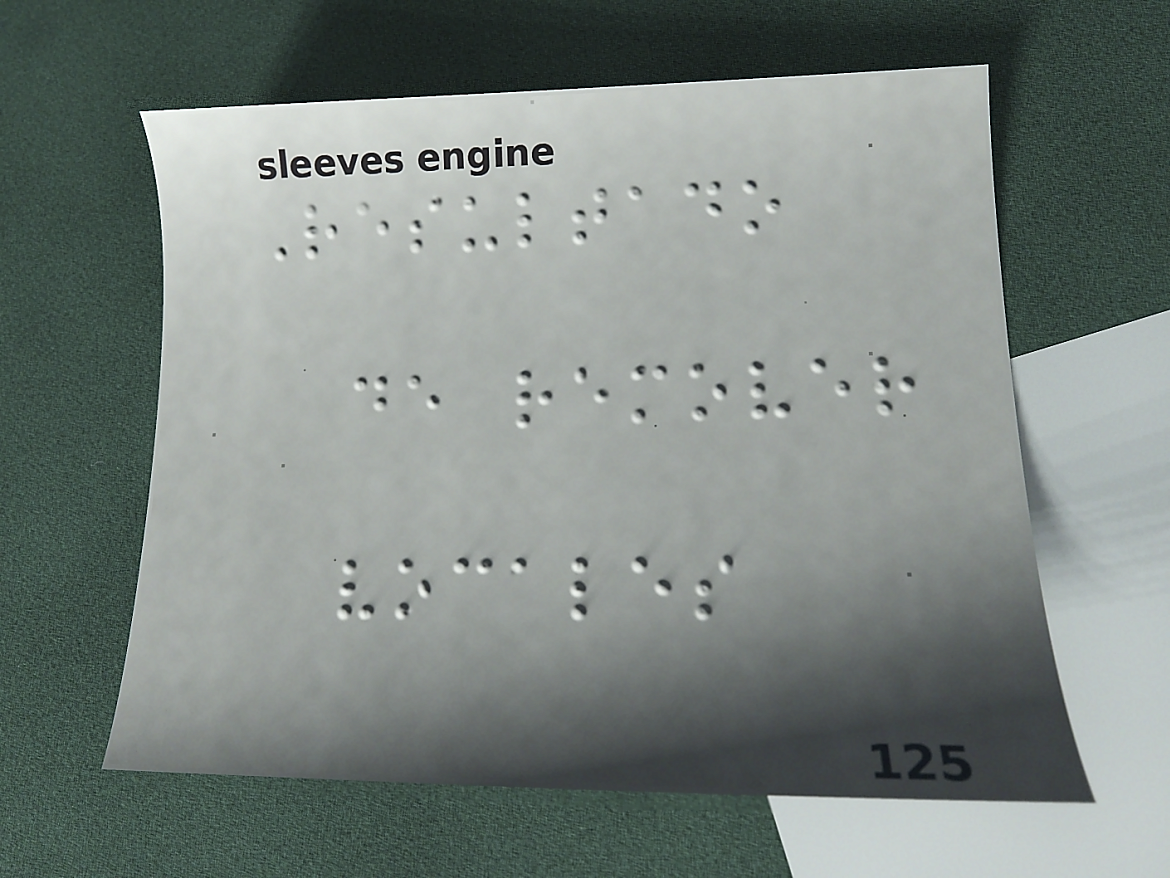Resultado
de remover
vocales
